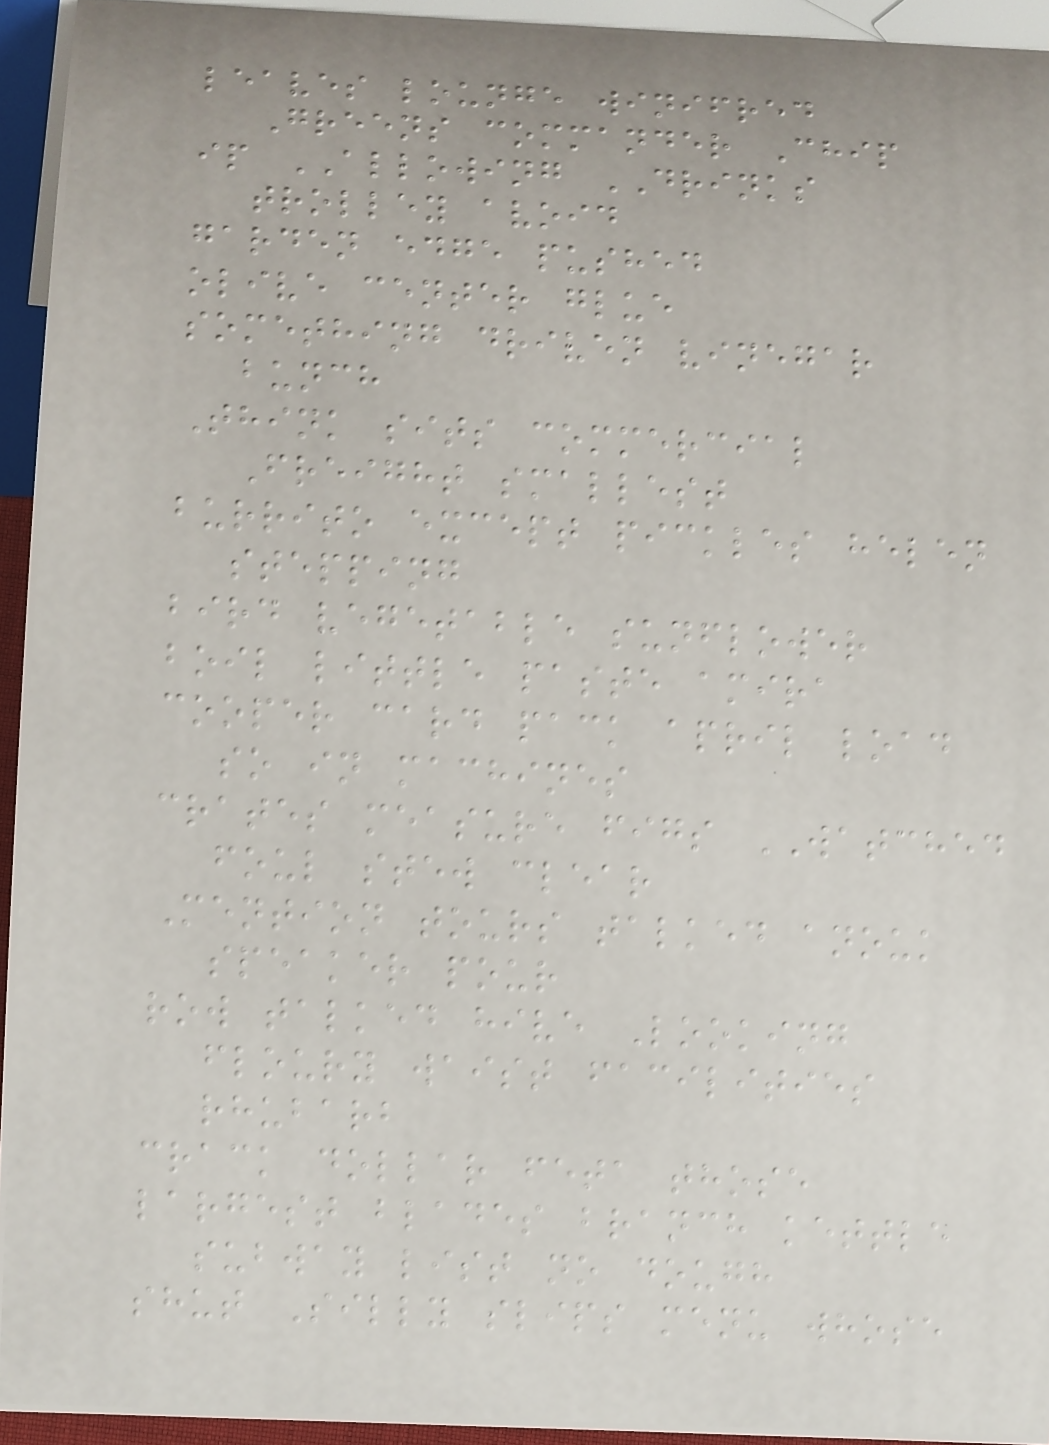leaves lounge winifred
Greens commander Chip
ip ALLOWING DRINKS
trolley avoid
garden edge pushed
olive center glue
something driven vinegar
bunch
Think sits commercial
Freight smallest
burrito except pickles helen
stepping
bird vegetable sunflower
boil little paste amira
cooper card pack april load
so in machines
crates measure figs WATCHED
foul stew clear
Mention tours talked anouk
speaker pour
row talked hive Looking
floury waist facilities
rhubarb
crack dollar feta those
largest blades branch kettle
subway list no dough
shut Silly slips menu whose
